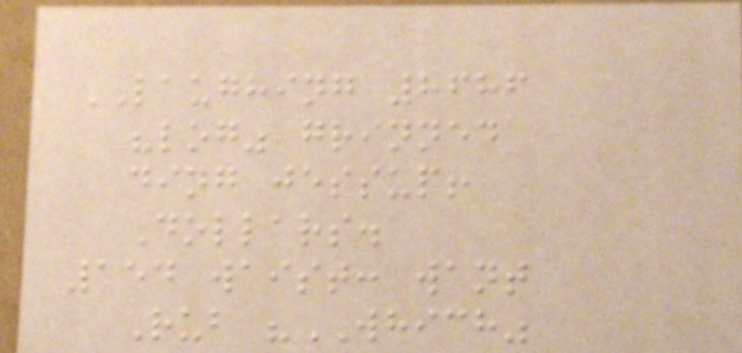LAUGHING 8686
"log" grinned
ding jessup!
Dollars.
154 waist: want
Rub "WHICH"
